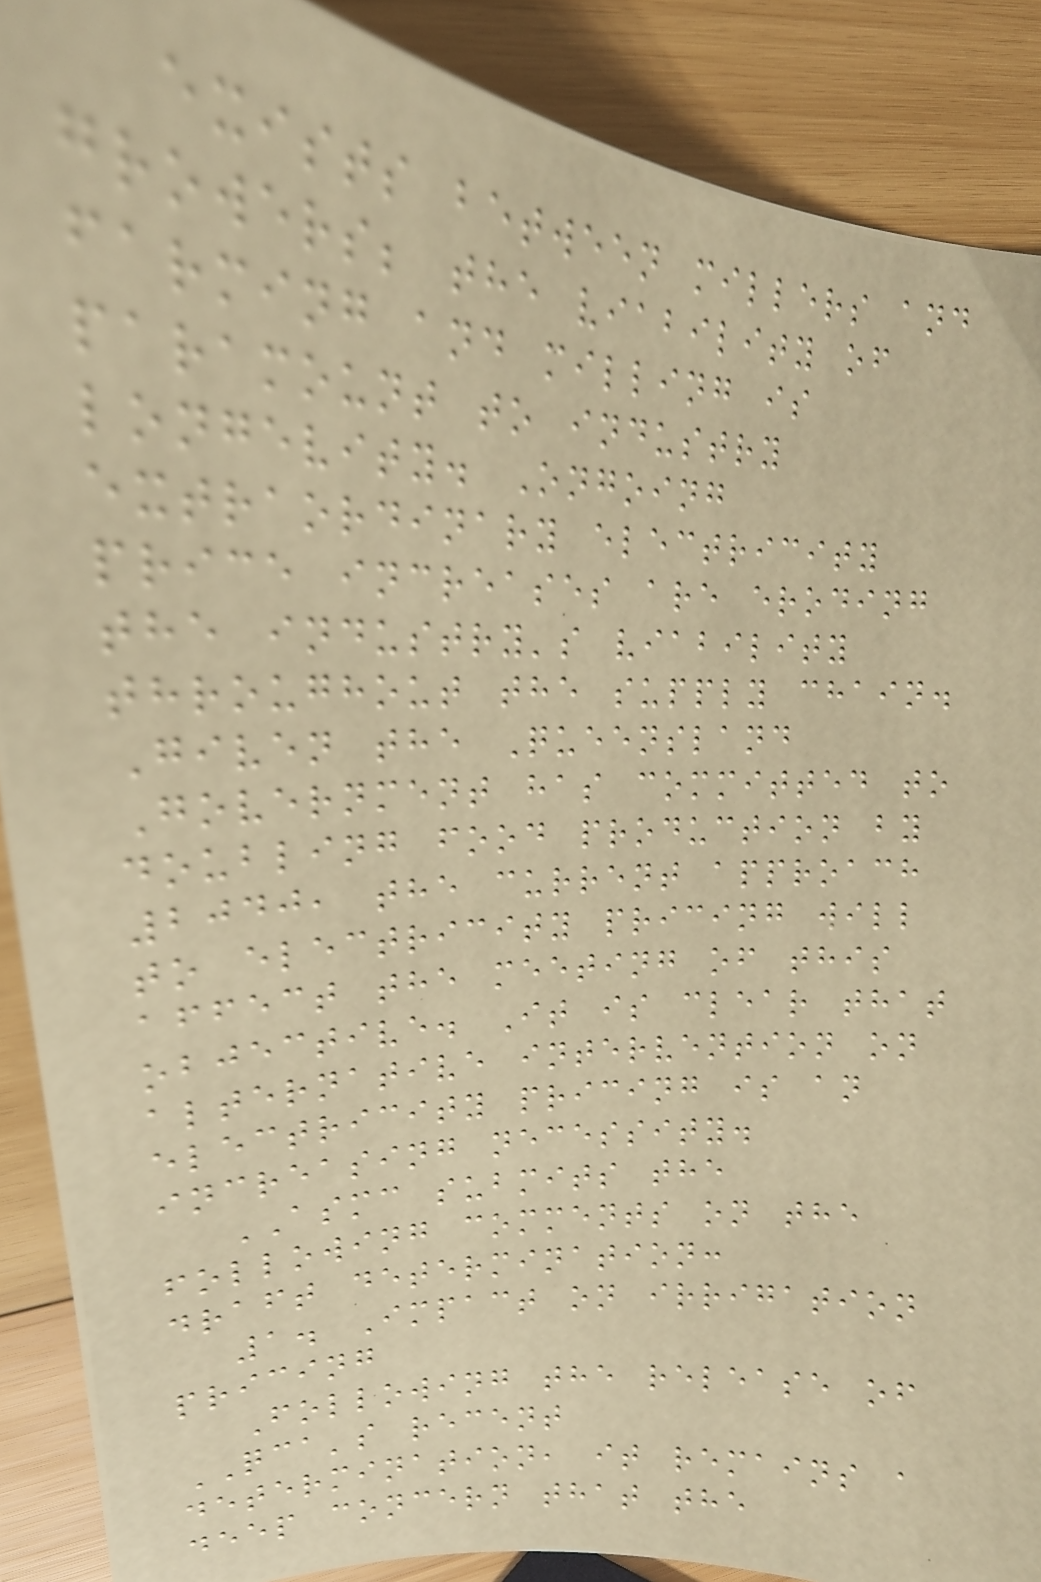exists between millers and
growers; the viability of
farming and milling is
paramount to industry
longevity. Ongoing
extraordinary electricity
price increases are eroding
the industry's viability
throughout the supply chain.
Given the Queensland
Government has committed to
doubling food production by
2040, the current approach
to electricity pricing will
affect the meeting of this
objective. It is clear that
alternative intervention on
electricity pricing is an
increasing necessity.
ASMC submits the
following comments on the
draft determination:
1. Impact on irrigation
pricing
Following the release of
QCA's recent
determination, it remains a
deep concern that the
